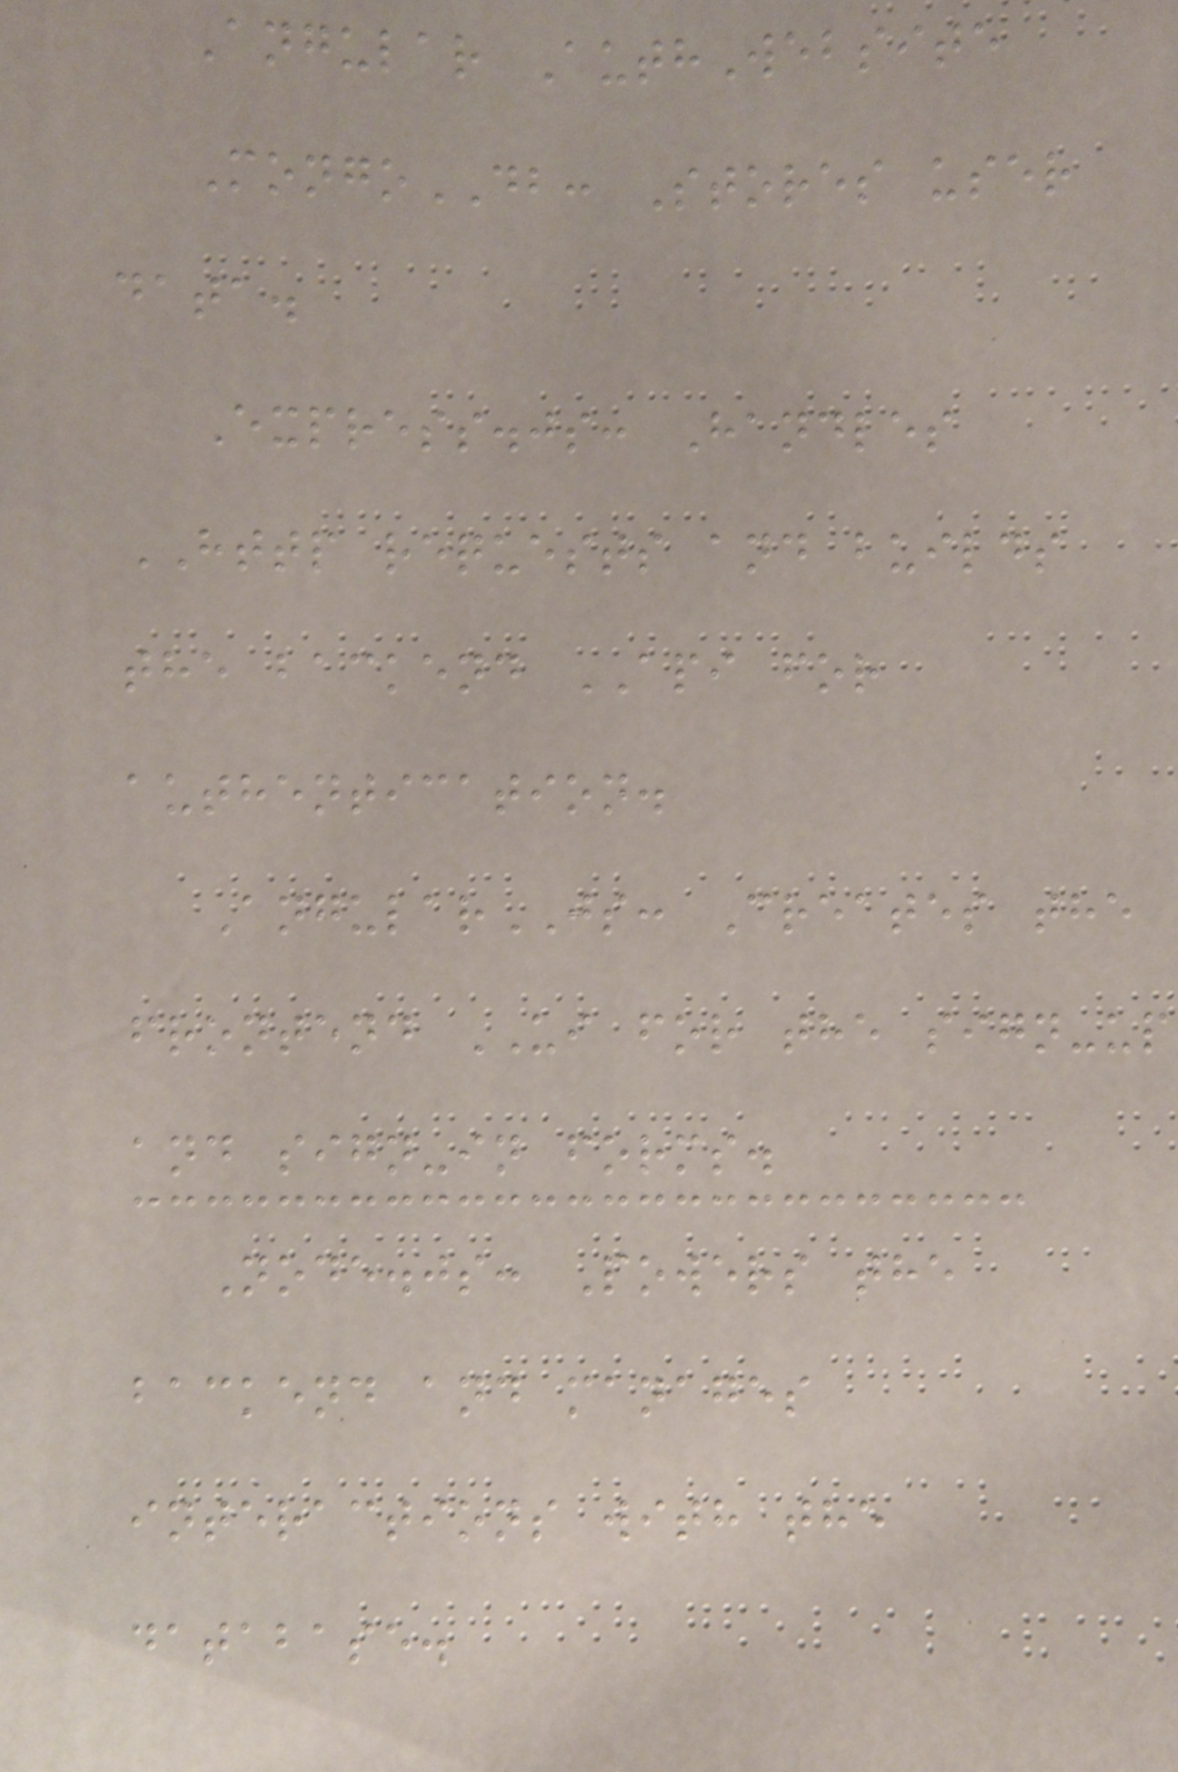Angular AuthWebsite
MongoDB: Stores user
data.
Express.js: Handles
HTTP requests and builds
the backend API for
authentication.
AngularJS: Creates the
frontend UI for the sign-up
and sign-in forms.
Node.js: Powers the
backend and manages
interactions with the
database.
